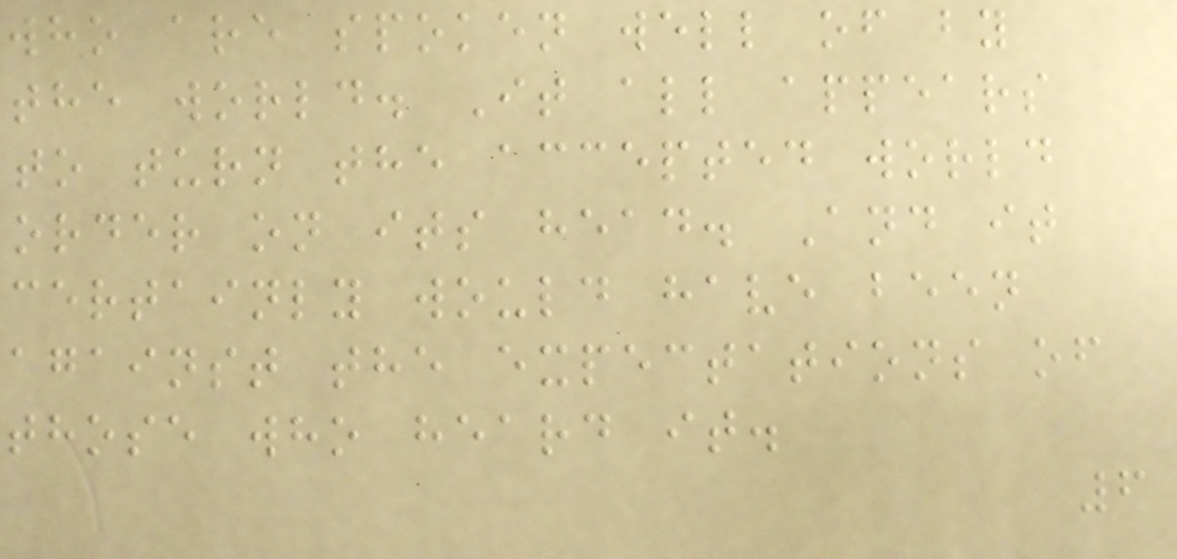who are spoken well of by
the world. It all appears
to turn the accepted world
order on its head. And it
certainly would have been
against the expectations of
those who heard it.
6
